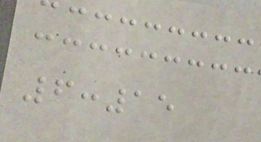6:15
